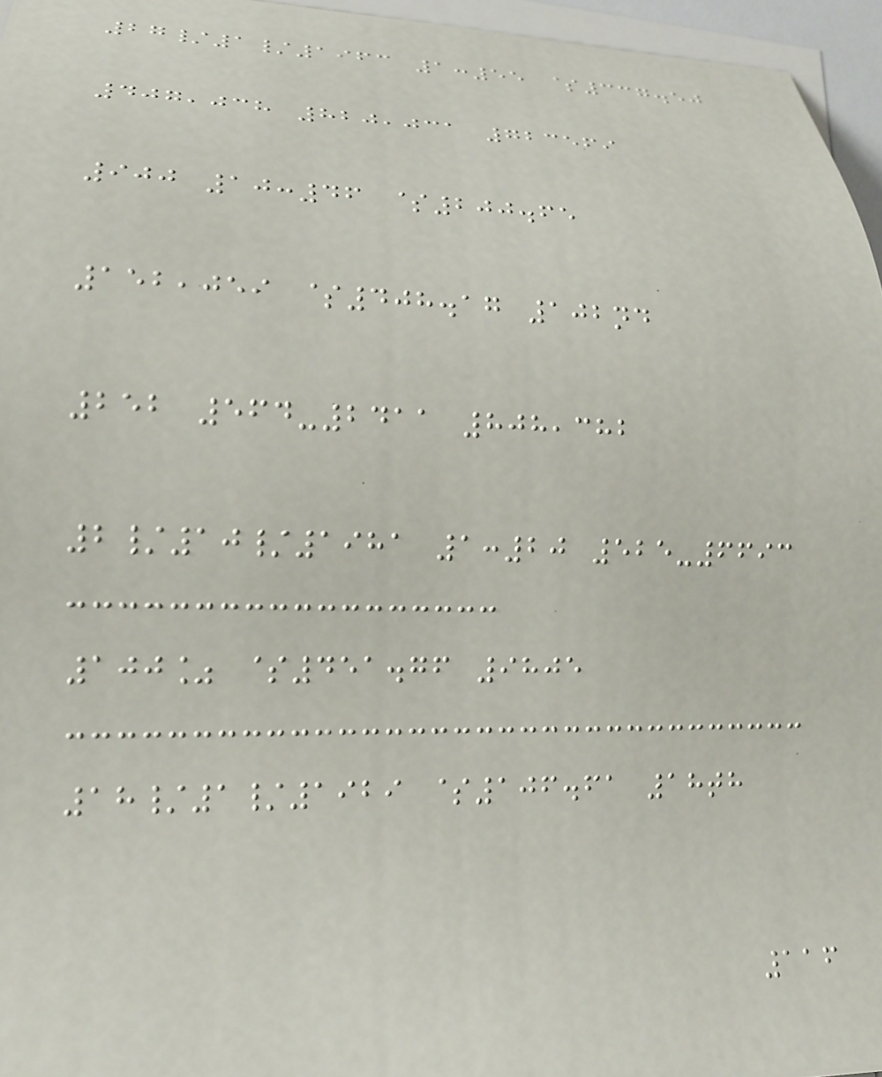27/1/1963 1:55 $337.50
407,038 820,031 723569
900 10:46 $200.65
152,059 $408.17 102nd
252 564-2411 808,382
2/10/1981 1:20 525-6693
100% $451.76 9805
18/1/1929 $106.61 18th
116
